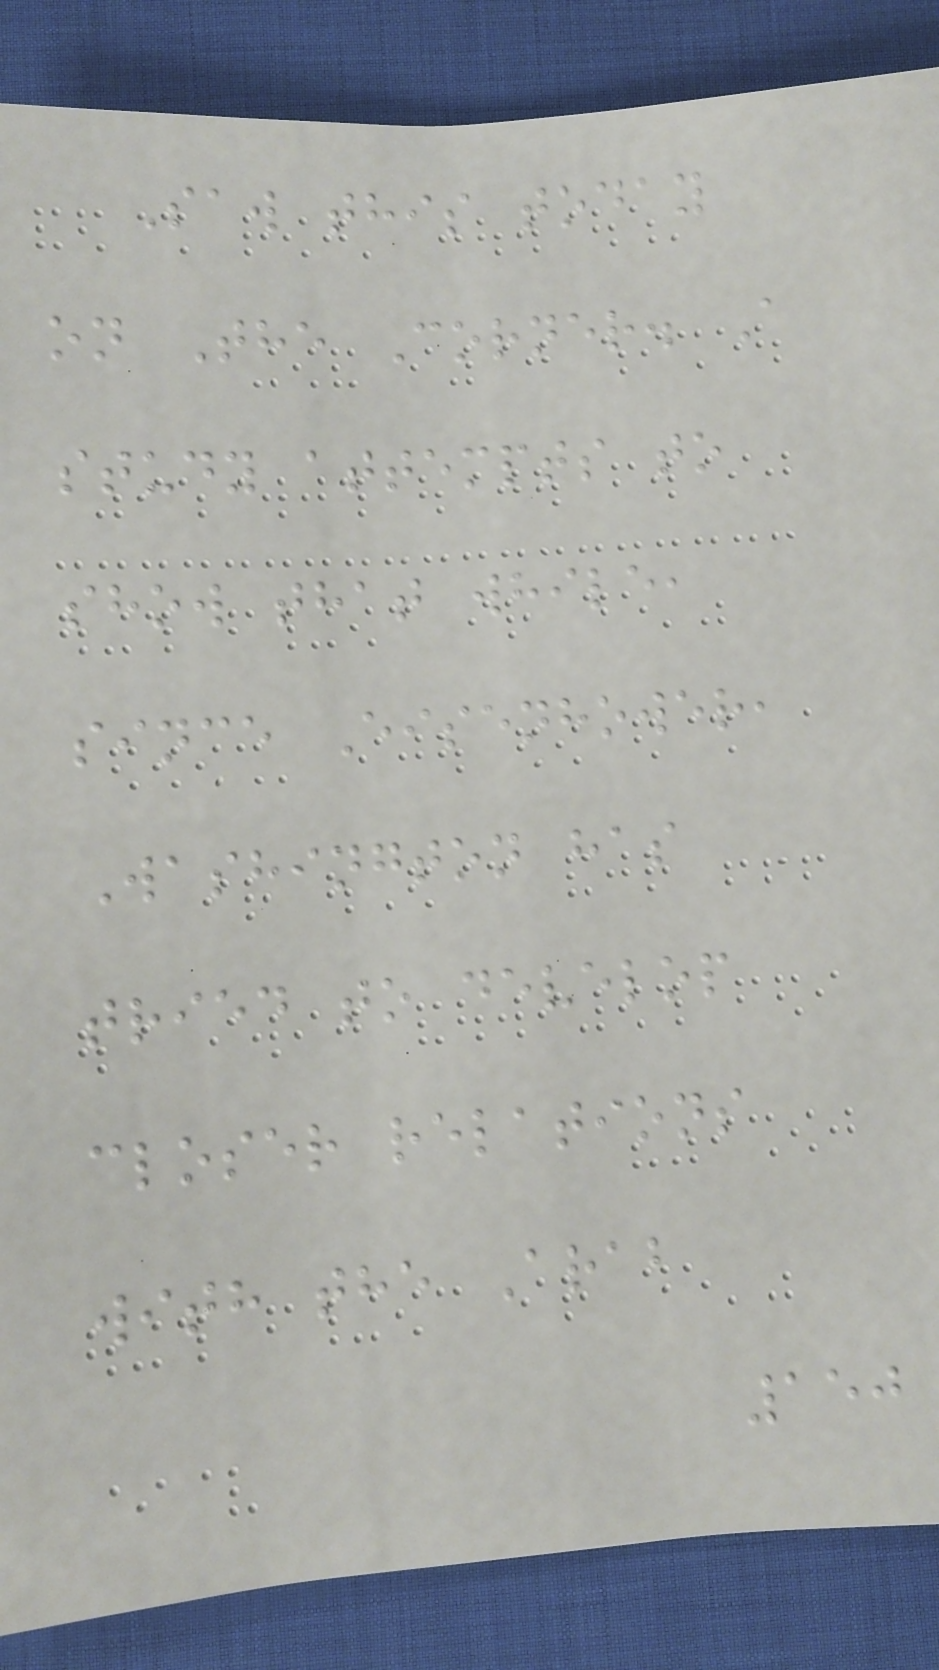Saw this today
on The Corner. A
study attempts to
show that while,
since Eisenhower,
Washington has
tried to develop
closer relations
with the Arab
150
